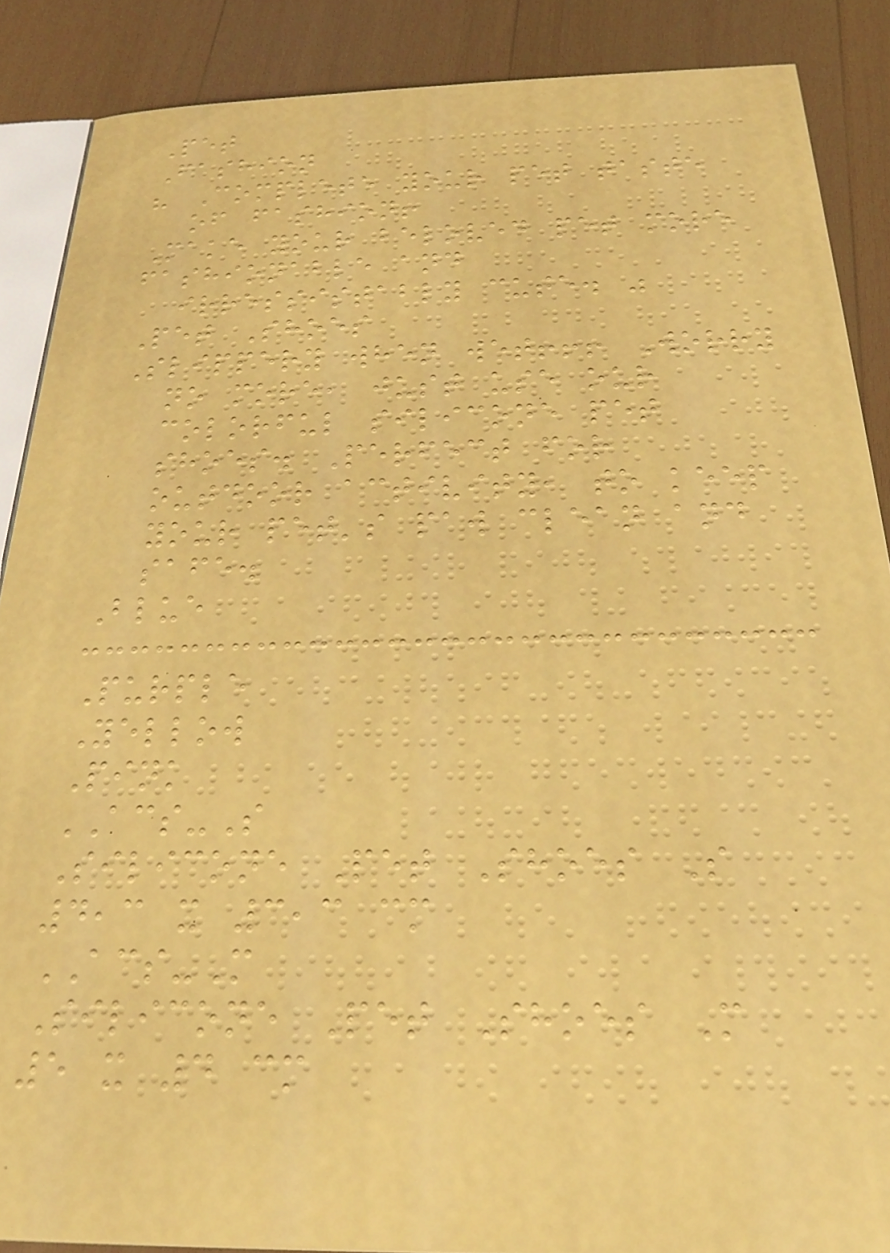Pet
Fashion
" Complete your pet taste
of fashion!
Make your beloved pet more
fashionable and
irressistably cute. "
Pet Shoes
Slippery when wet!!! Worry
no more, just use our
colorful silicone pet
shoes. Perfect for
outdoor activity, to keep
your pet's paw clean and
safe.
Blue
Purple
Yellow
Pink
ACS-S
Silicone Pet Shoes S
4,3 x 3,3 cm
ACS-M
Silicone Pet Shoes M
5 x 4 cm
